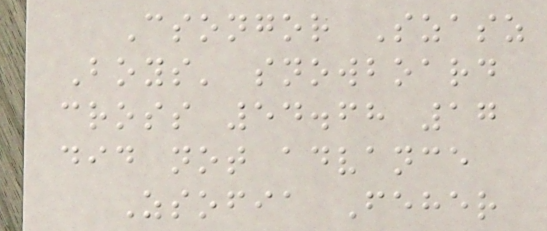Csongor Szasz
Boys' snowboard
cross 54.68 17
did not advance
Zsofia Feher
